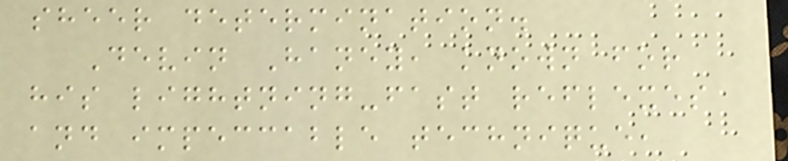sheer determination.
Devin Haney, known for
his lightning-fast reflexes
and impeccable technique,
